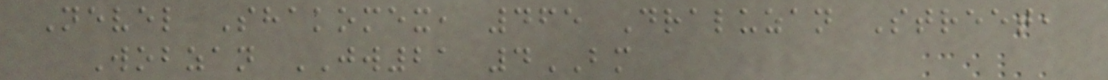Nevel Shakomex, 465 Draluzan Street,
Wobzan JW21 4BM
